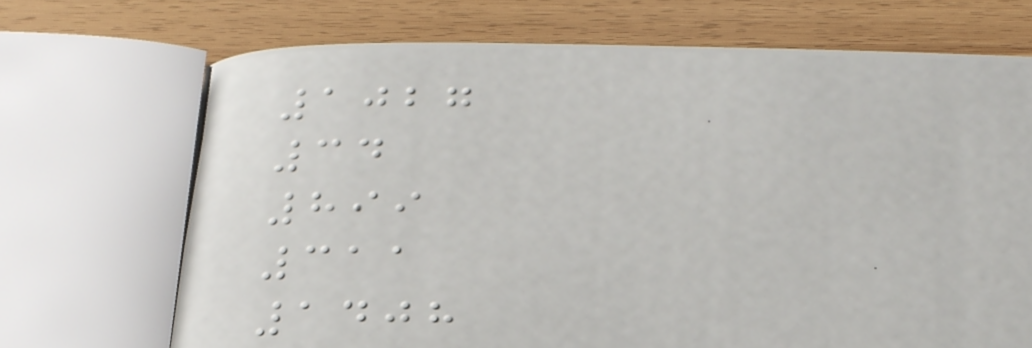1027
34
899
311
1408
